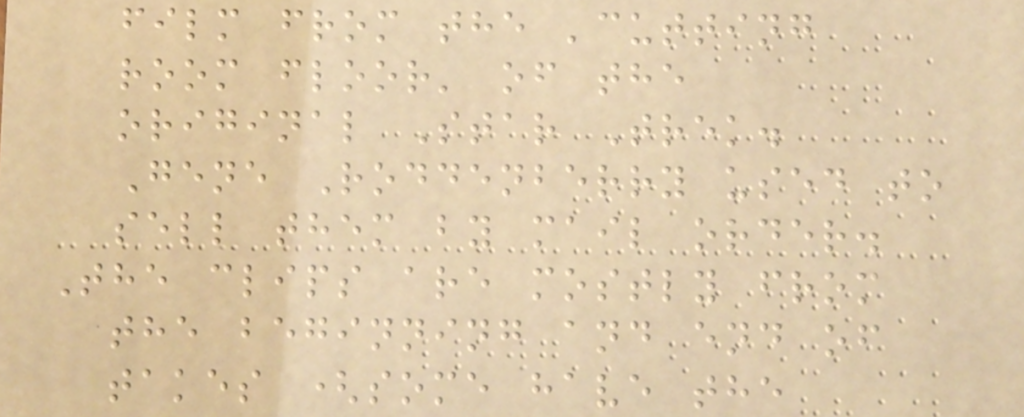film from the 'cutting
room floor' of the
original Star Trek.
Gene Roddenberry used to
sell them by mail order.
The clips are mostly from
the beginning and end of
takes (some have the
